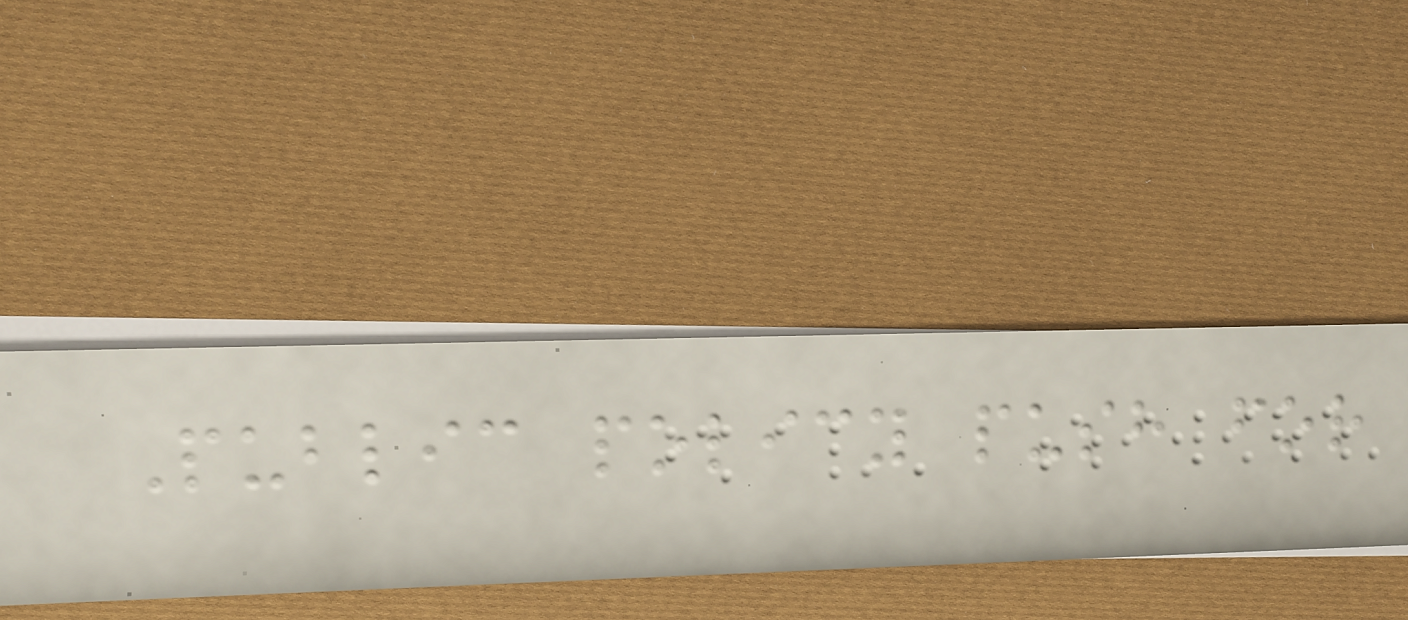Public policy push for
